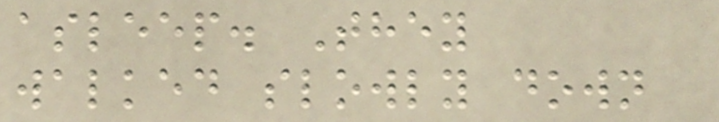asleep. They
walked slowly down
